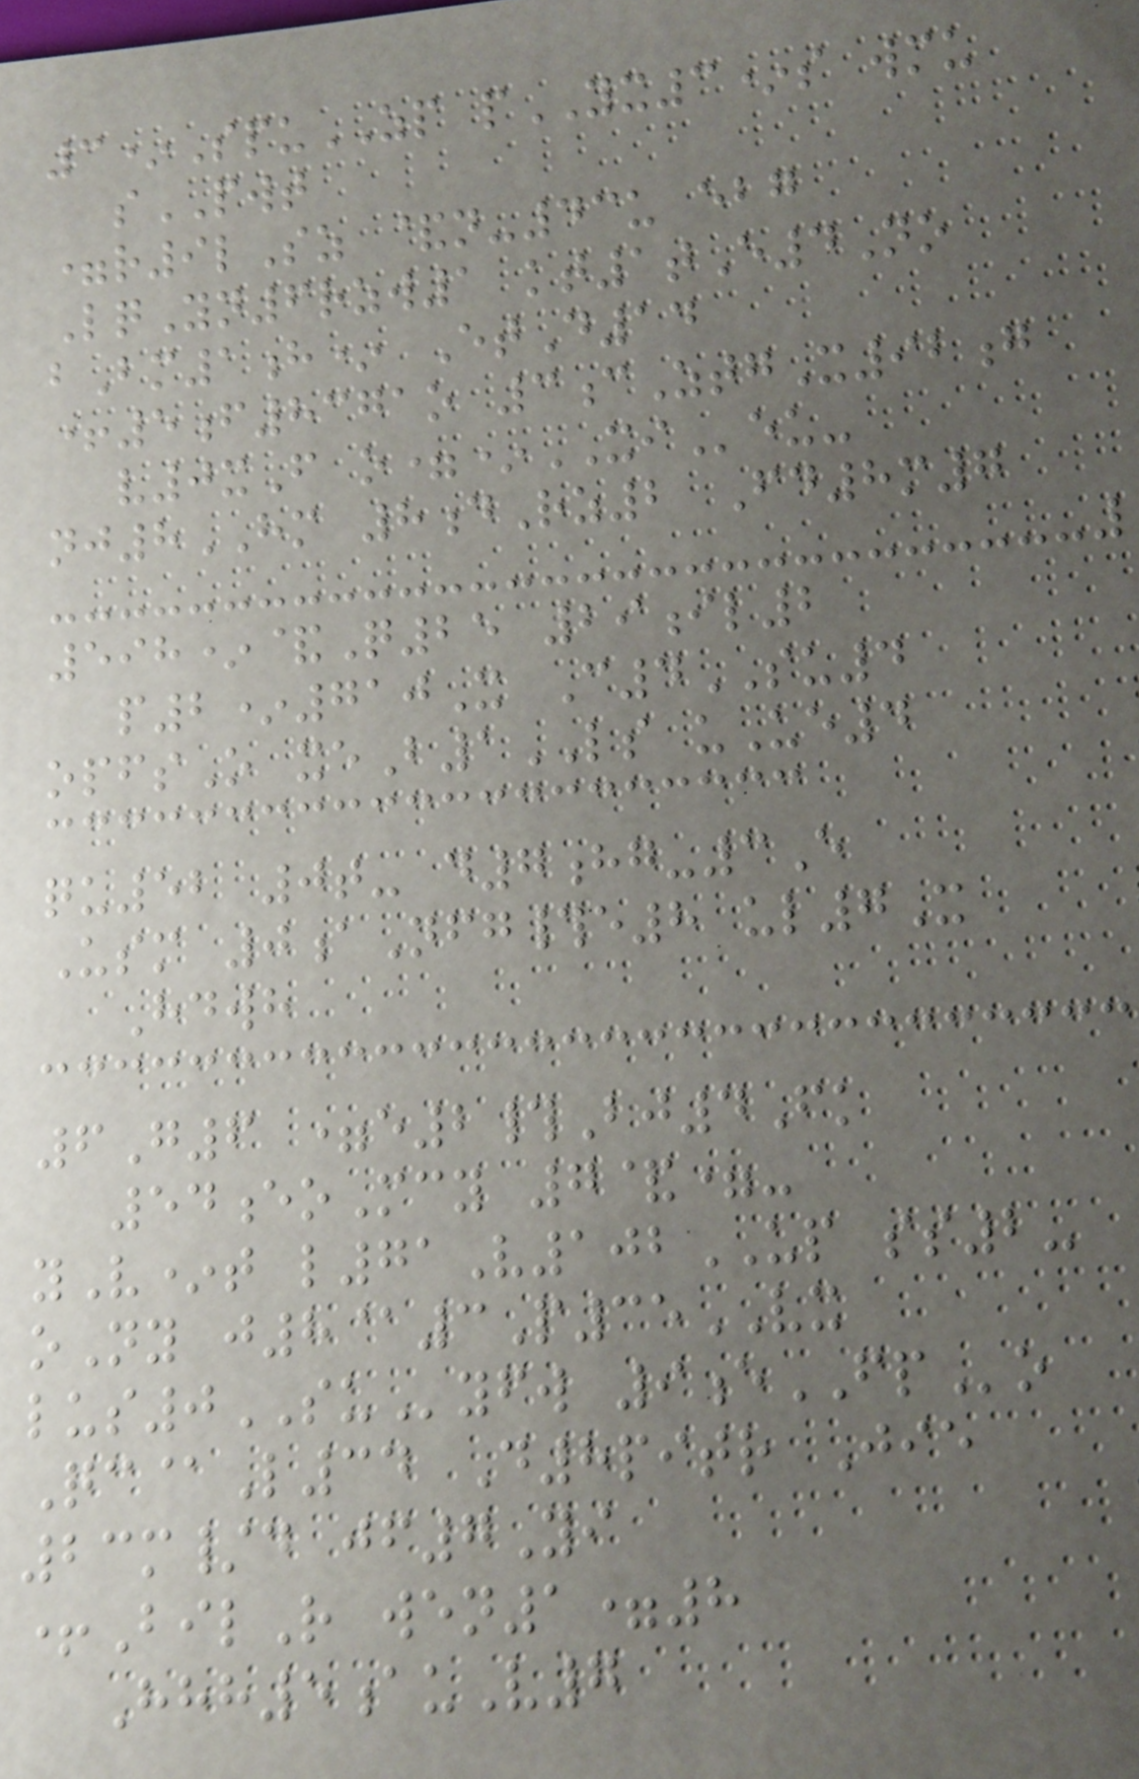3*SpuZP pYX3*s wmu
sPWT
=r9lSz &n-43u ebg
LqYn6rzw1 kt1tE4No
bBm1h* EtD14
+5f8371o 3cZtgX92g
v0xF o=*XIeu-
nj8HM 8dRz2 Fd8m7
598*&Q25 29il2
p2*710X C4SU4
opfsO xeB1LS uUe4
qu52 0t- d7hg-3E
Usm 0aNfg#e8 ul7X
Hdwh
6G6 =e2#Bj4Fk
54eoMcy 7&=-
yV*t l71V102UP ss2-
oNy j8@3P35VX
lus0SUyfw 9eFPo
Qc@L34 D8pitr Jie
23m/d jf7Yi
+BilR wen1=8
Hhh5auV7
